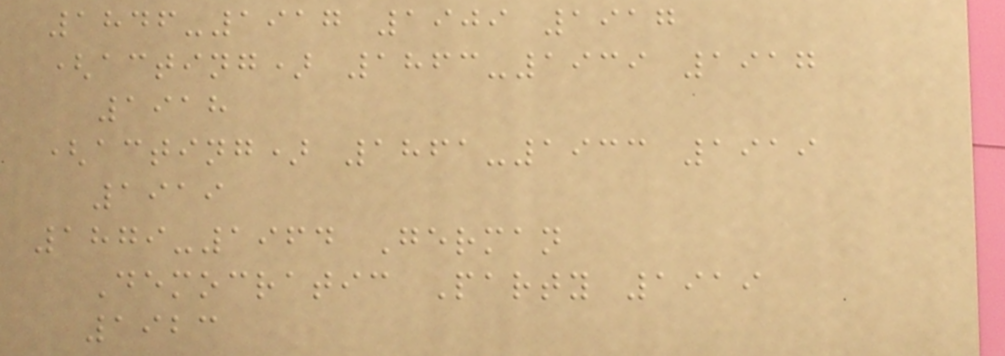1846-1917 1909 1917
(acting) 1863-1939 1917
1918
(acting) 1861-1933 1919
1919
1879-1964 German
Democratic Party 1919
1923
